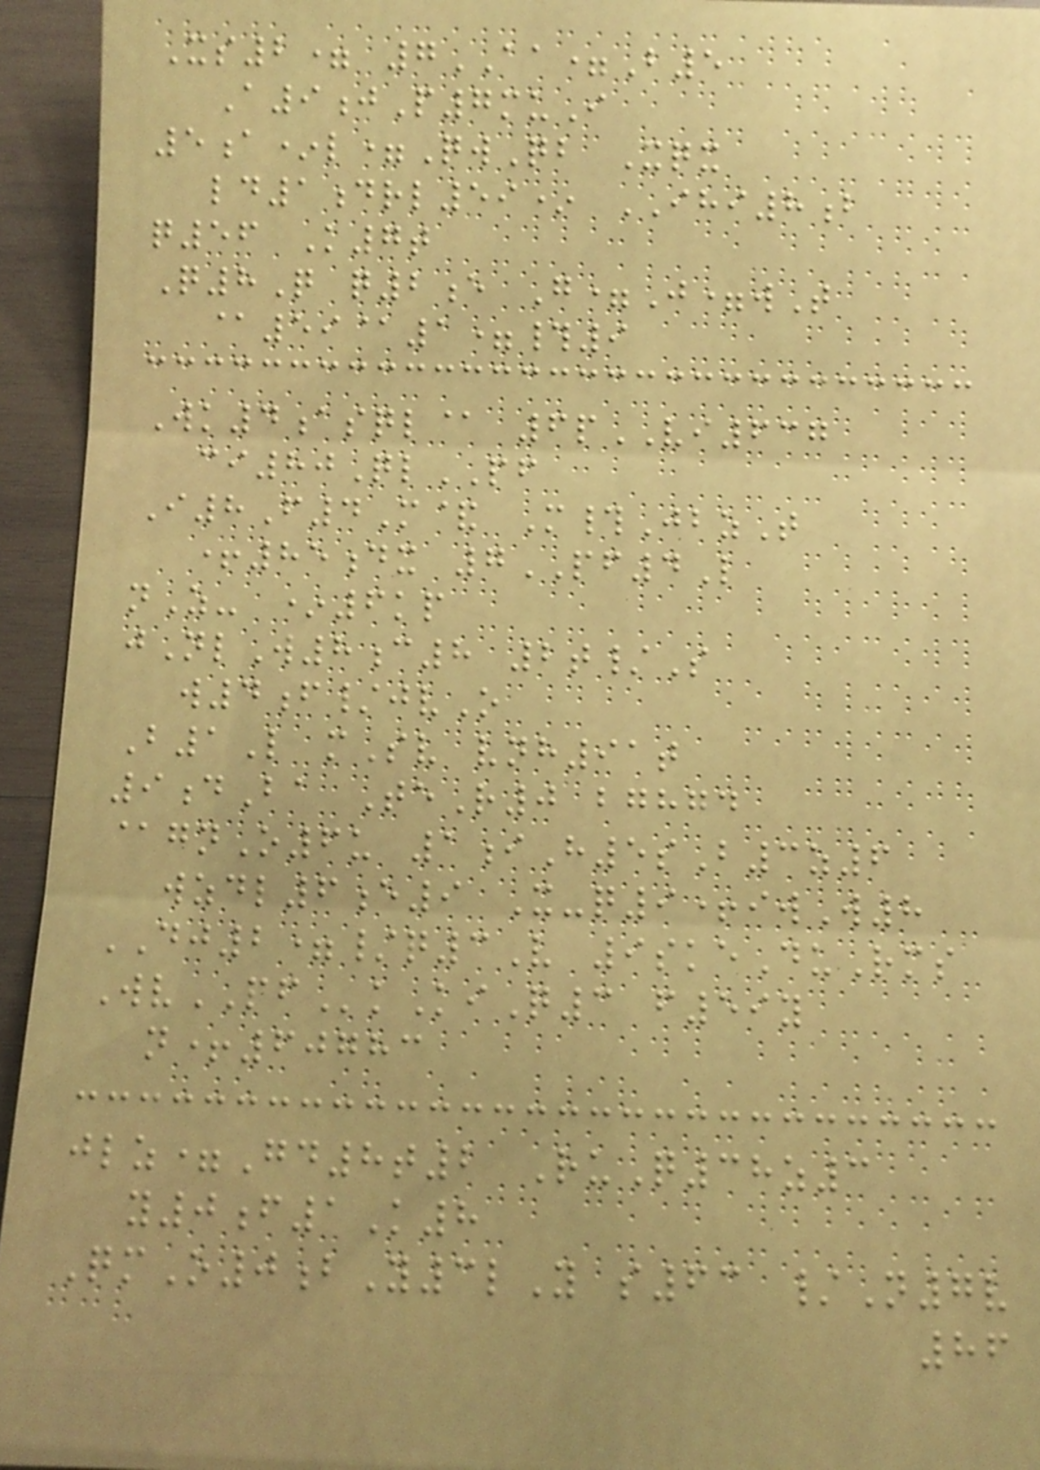Xs2= 7AA=B5
A9jP7muI
5a*l=QwQb Xqx
ld1drl59* IHI8b
q56 K7t
Q8Q q2e G=J=wT
@59@1=#9
Wk4asql@ 6pVI637
ci80QlPF
I8F4M& M#JbzT
+85dx 7PF4L
nZ- *6kp
jNlW8c8 2t/S
w4f/jvO
B1L mSv vnh91t
9dBa TeR0 bghgd
@gnO6u 1iH5sB3z6
wzdl6e9 X-q9+iwW8
DJ2=/q3V 9skeDuRms
WvPFkKiQ3 f59y
n+60783
jlz=Gd8t2 RuQ38z3
y0f1K8
QmO0bY3lY s63 /N7v
86
